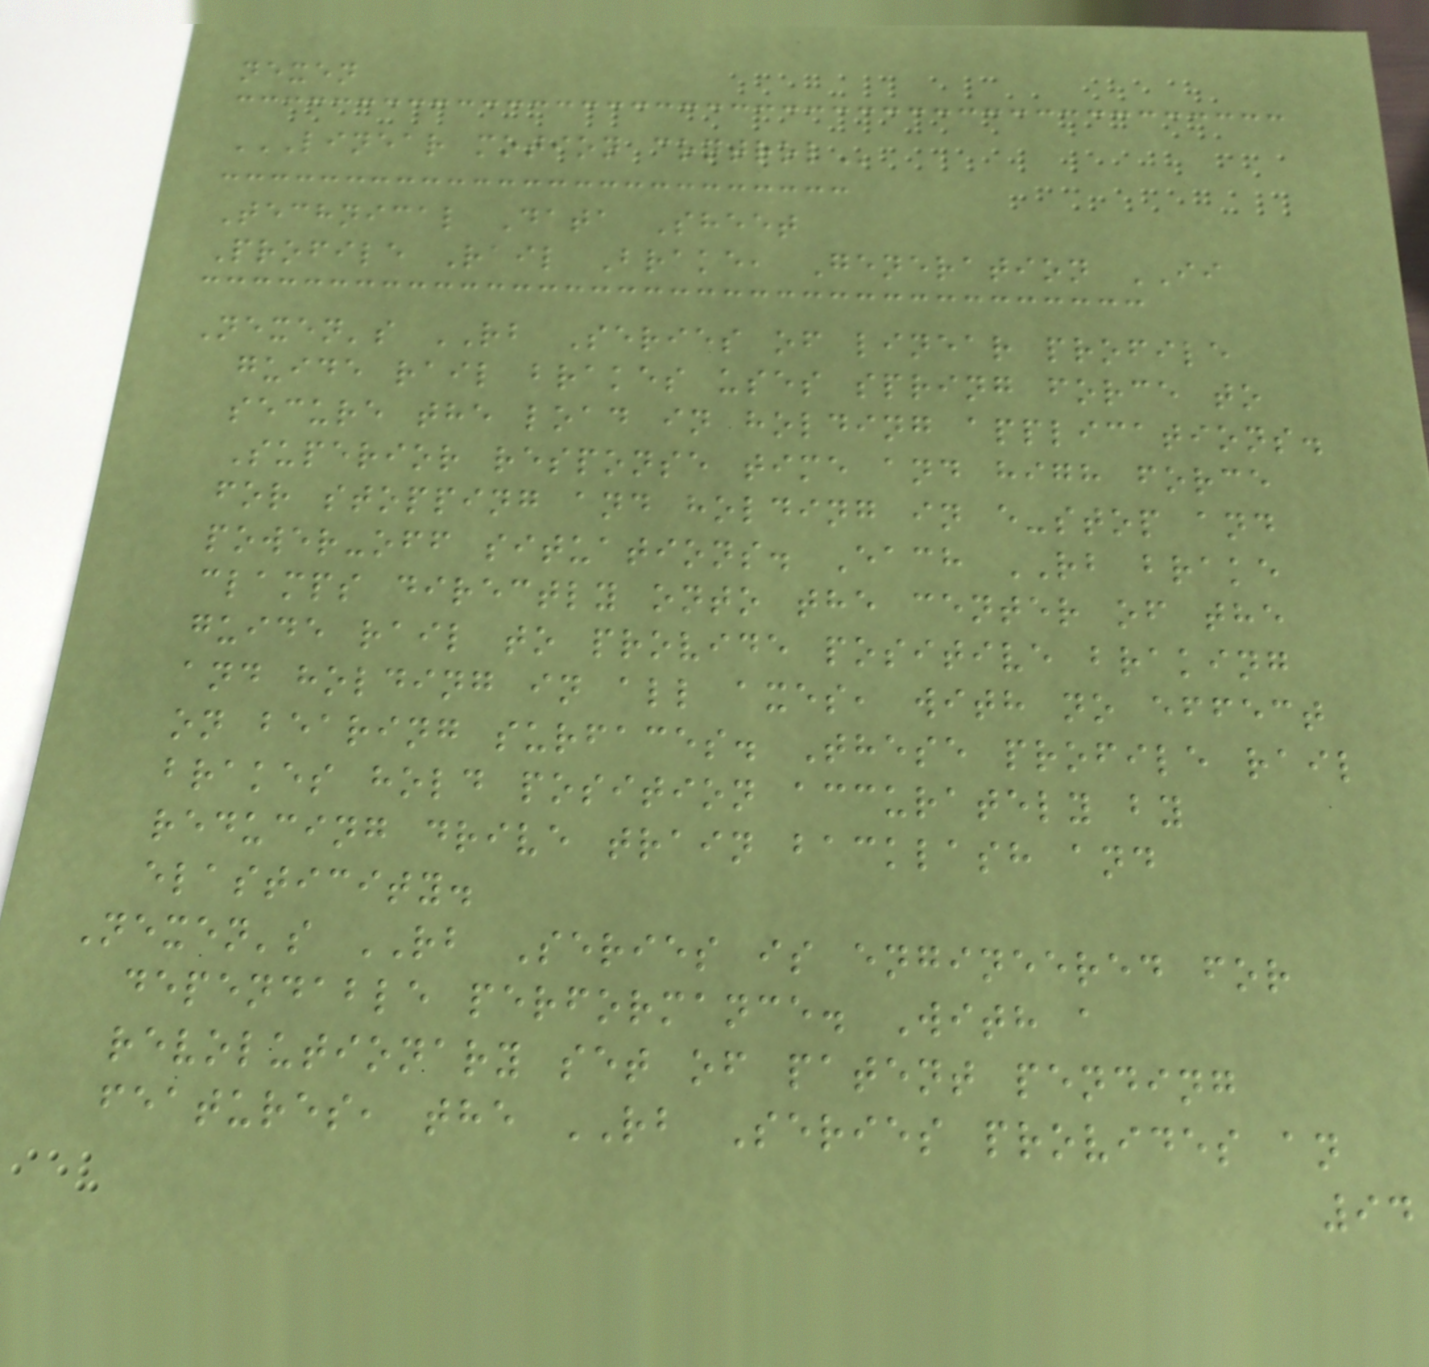nexen
LINEAR MOTION CONTROL
Technical Data Sheet
Profile Rail Brake, Generation II
Nexen's RB Series of linear profile
guide rail brakes uses spring force to
secure the load in holding applications.
Superior response time and high force
for stopping and holding in e-stop and
power-off situations. Each RB brake
clamps directly onto the center of the
guide rail to provide positive braking
and holding in all axes, with no effect
on bearing surfaces. These profile rail
brakes hold position accurately by
reducing drive train backlash and
elasticity.
Nexen's RB Series is engineered for
dependable performance. With a
revolutionary set of patent pending
features, the RB Series provides an
94
